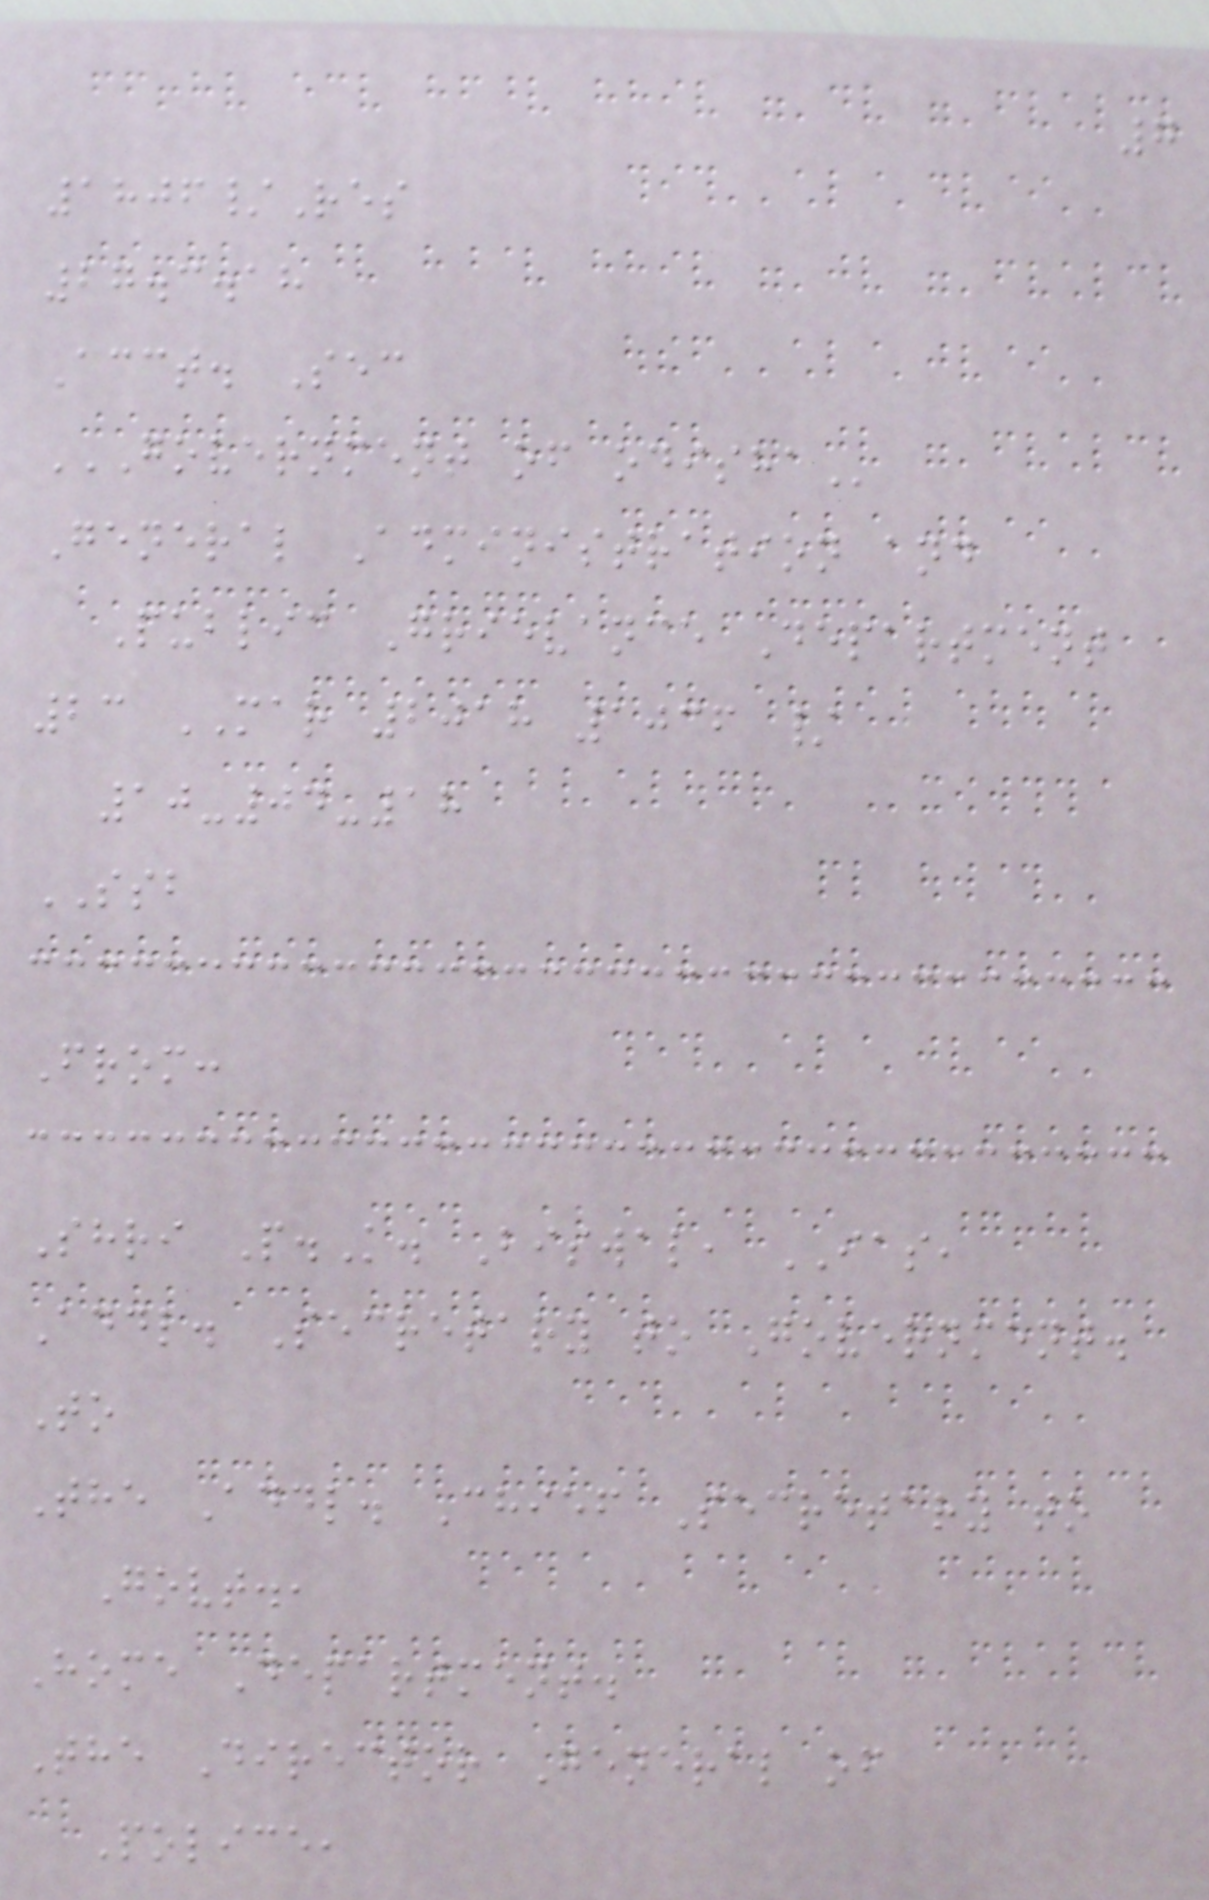7
1806/Res
27.3.18
Acct. Sec
GOVERNMENT OF ODISHA
General Administration and
Public Grievance Department
23 MAR 2018 1036 /
10-04-18
SSB
From:
Shri P.K. Biswal, IAS,
Addl. Secretary to Government.
To
The Addl. Chief Secretary to
Govt.,
Home Department.
The Director General of
Police,
